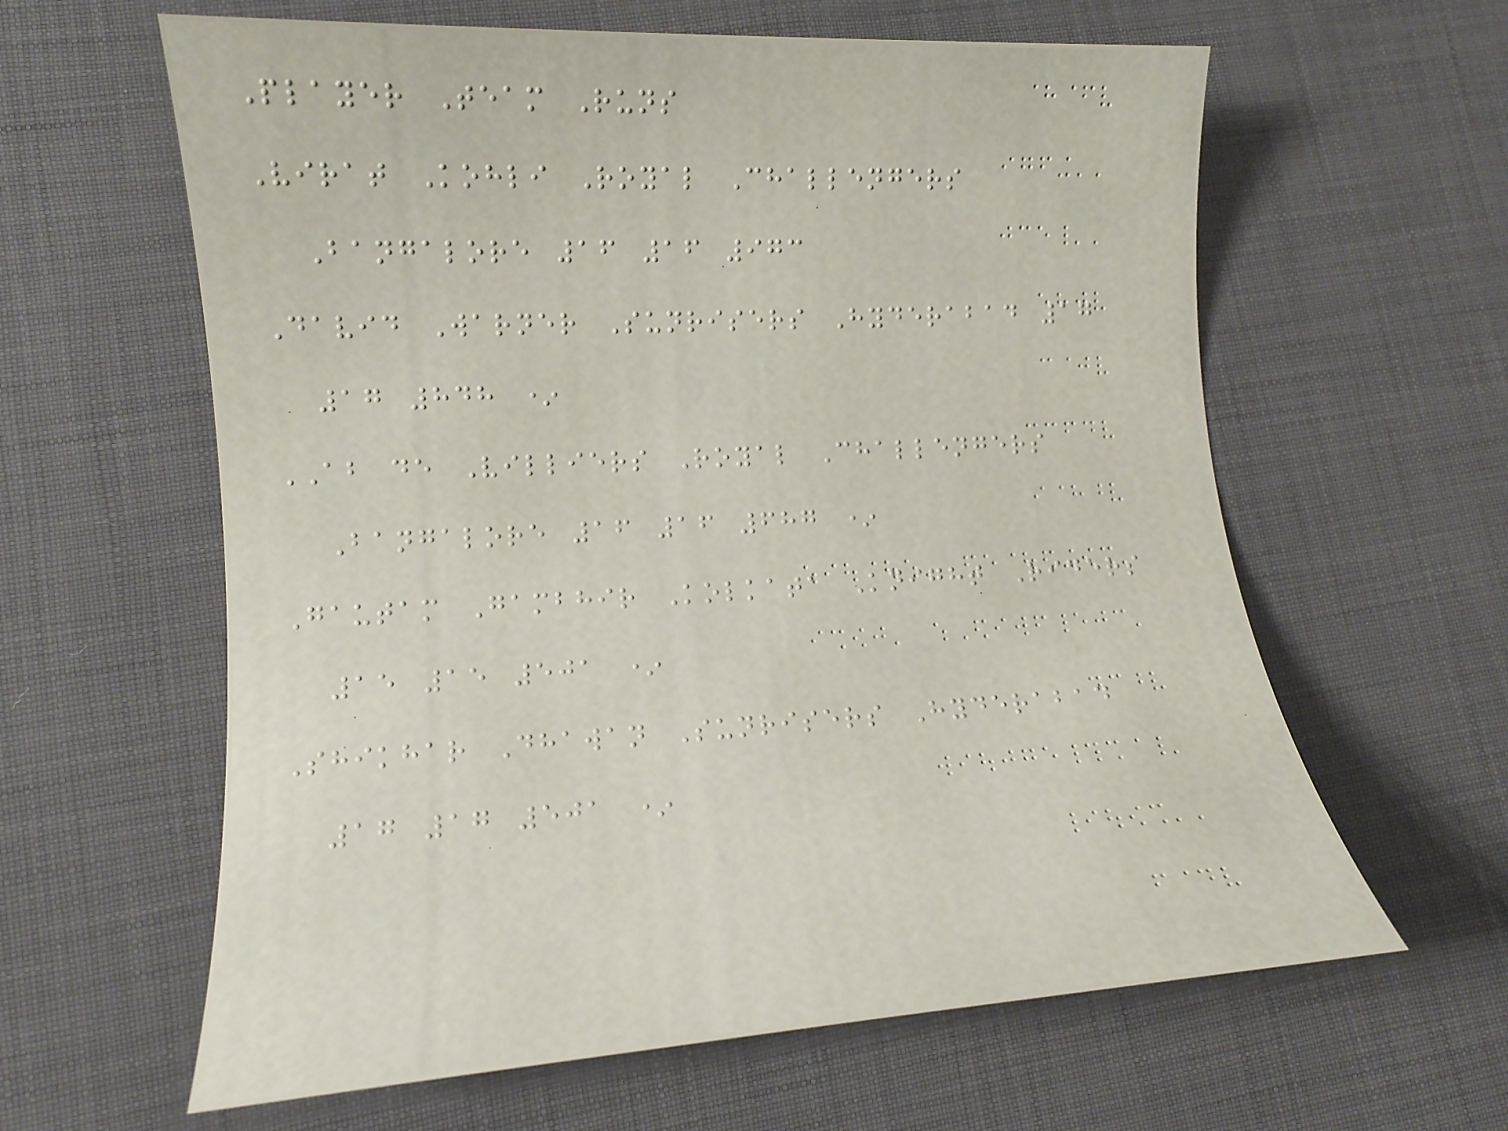Player Team Runs
Virat Kohli Royal Challengers
Bangalore 16 16 973
David Warner Sunrisers Hyderabad 17
17 848 *
AB de Villiers Royal Challengers
Bangalore 16 16 687 *
Gautam Gambhir Kolkata Knight Riders
15 15 501 *
Shikhar Dhawan Sunrisers Hyderabad
17 17 501 *
